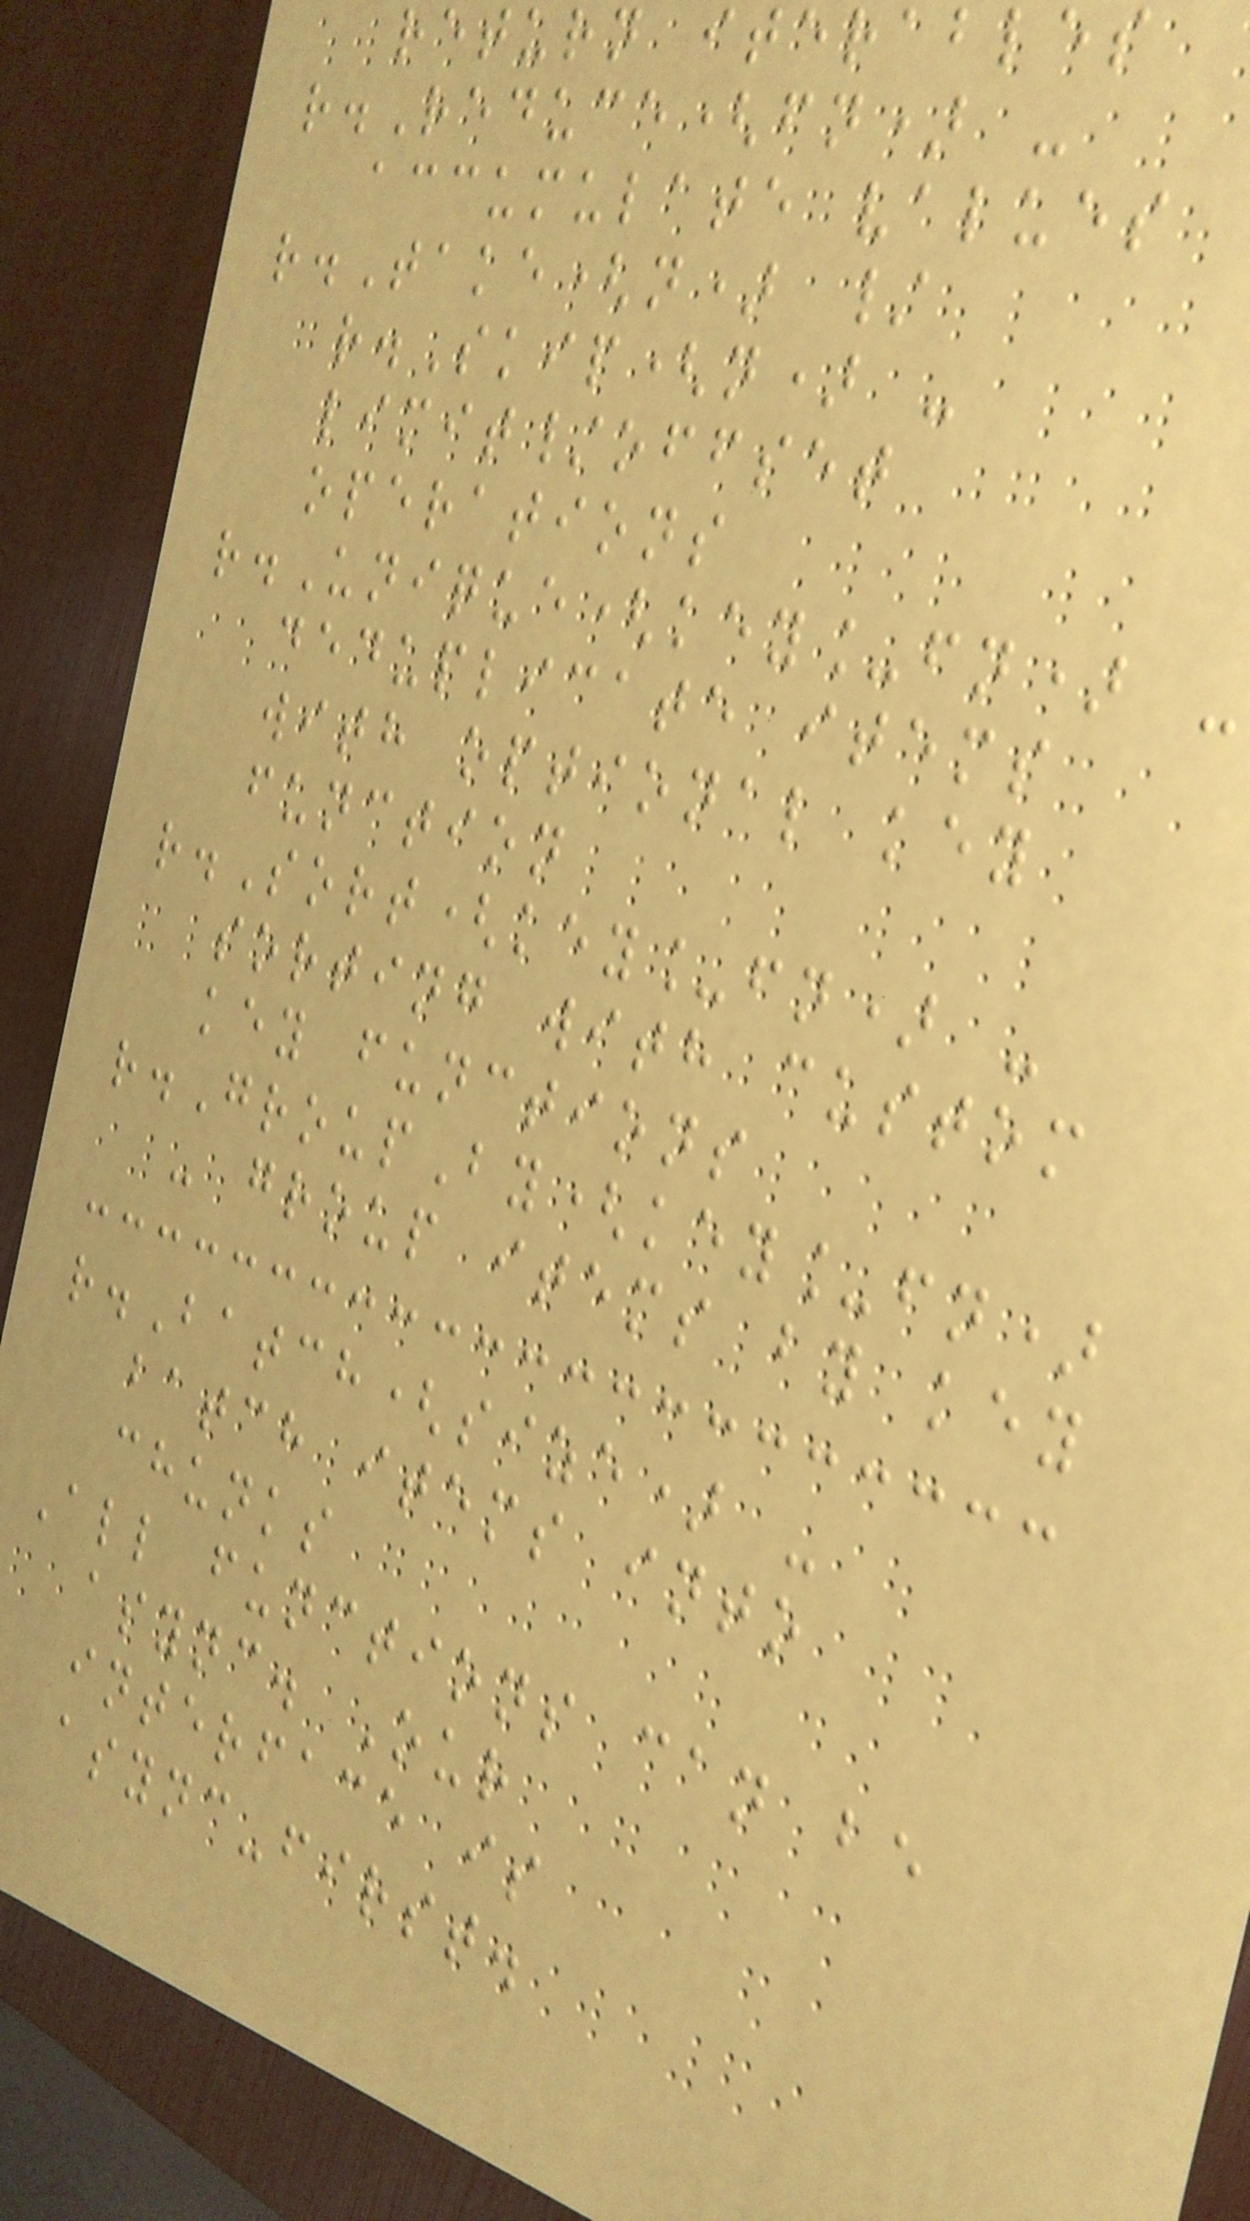return iterables
r.Reduce(fn) -
accumulate values
r.Take(n) /
r.Skip(n) -
limit/offset
operations
r.Unique(key_fn) -
deduplicate items
with optional key
function
r.Sort(key_fn) -
sorting with custom
key functions
r.GroupBy(key_fn)
- group items by key
r.Batch(size) -
batch items into
chunks
All functions can be
async. Our
interface is
async-first.
